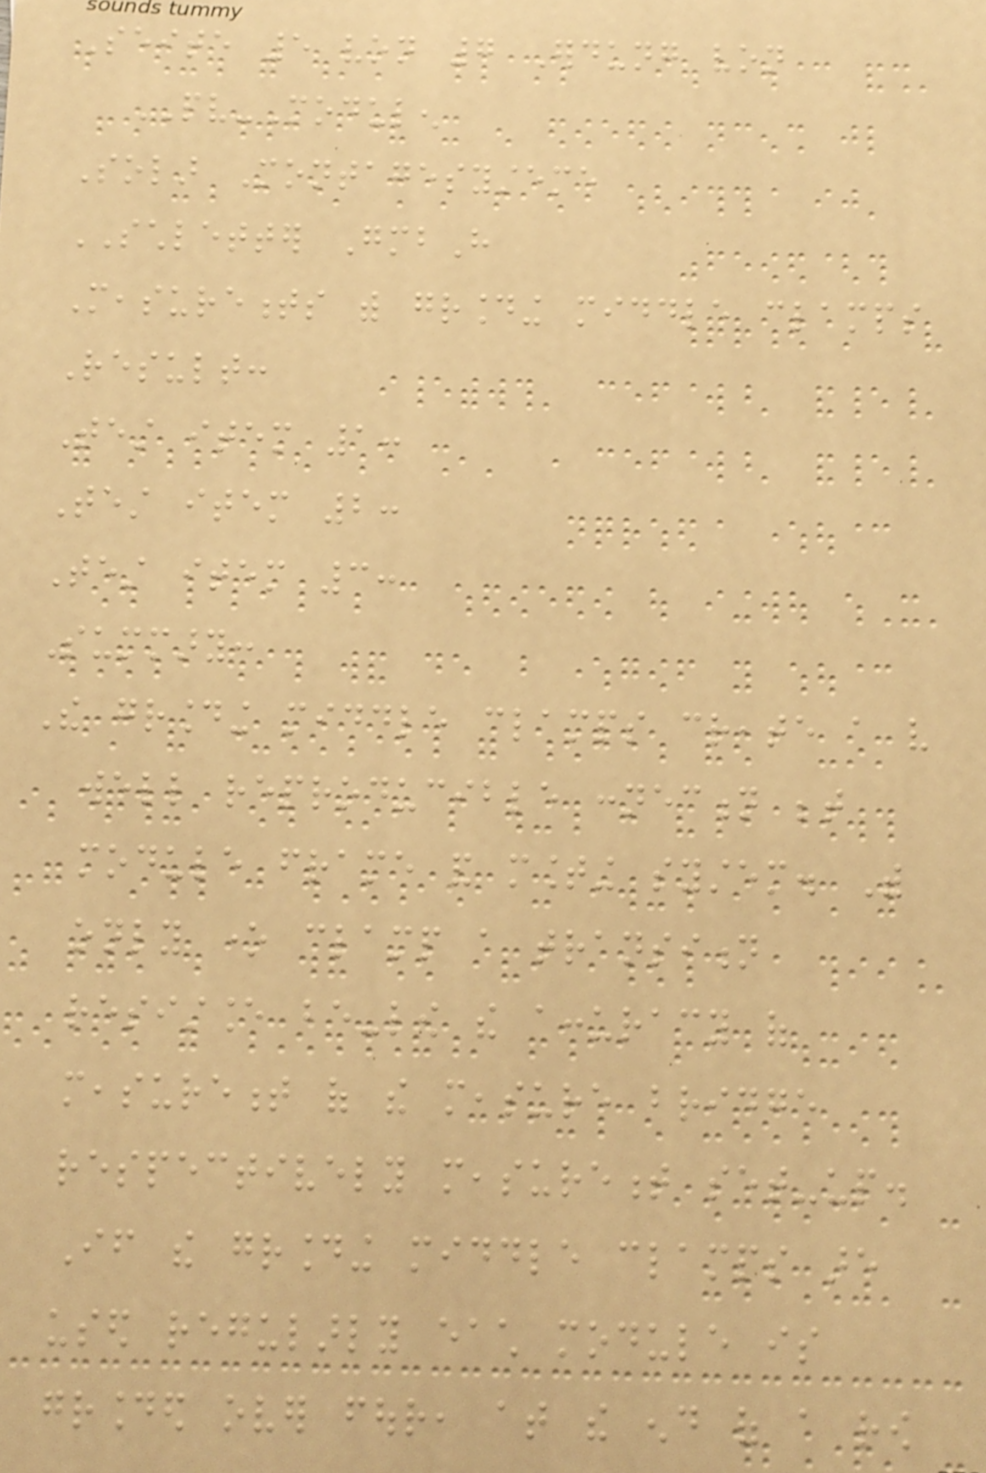Seite 5 von 7 Erdung von
PV-Modulen
Solar Montagesysteme
SCHLETTER GmbH
Measurements with grounding middle clamps
Result:
Test item 1:
Test item 2:
Test item 3:
Summary:
The grounding middle clamps create a very
well reproducible connection between
module frame and mounting system. With
only one clamp a transition
resistance be-low the accuracy of
measurement of the measure bridge
respectively measurement set-up.
If the grounding middle clamps are
used regularly each module is
grounded over four, at the end of a row
